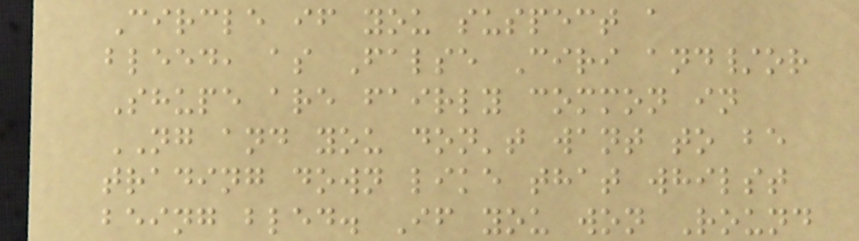Circle if you suspect a
bleed, as False Ciri and/or
Shupe are fairly common in
NG and you don't want to be
trading down like that whilst
being bled. If you won Round
